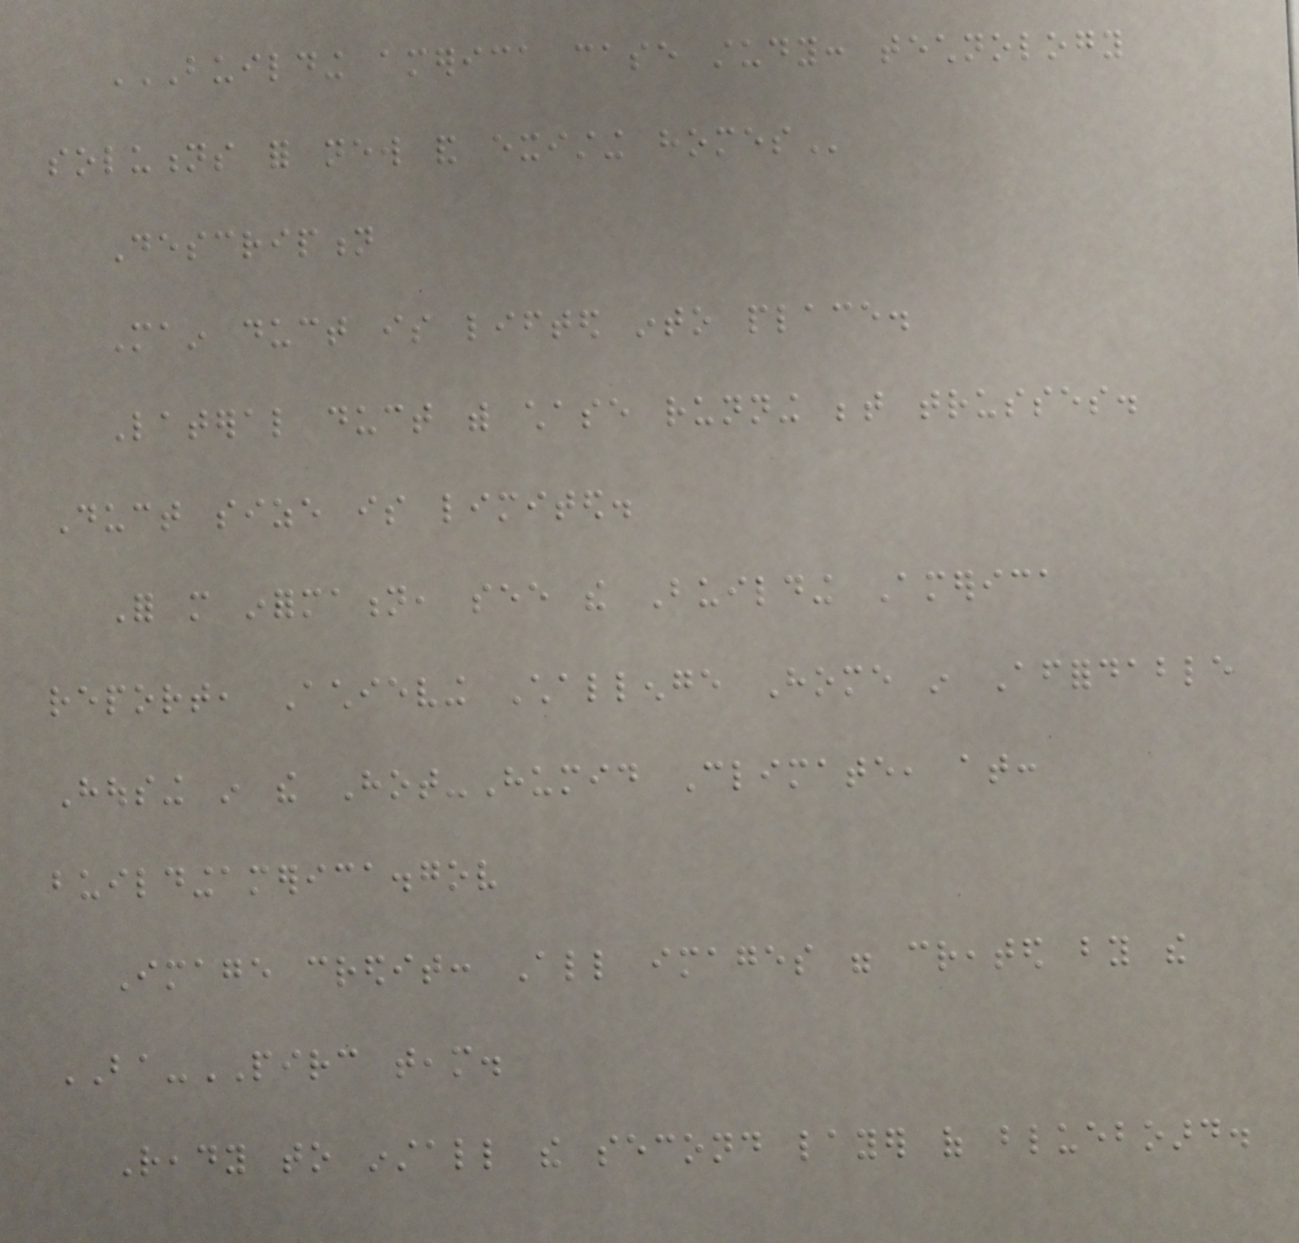BUILDING AMERICA CASE STUDY: TECHNOLOGY
SOLUTIONS FOR NEW AND EXISTING HOMES
Description
Main duct is lifted into place.
Lateral duct with chase running between trusses.
Duct size is limited.
For more information, see the Building America
report, Achieving Challenge Home in Affordable
Housing in the Hot-Humid Climate, at:
buildingamerica.gov
Image credit: All images were created by the
BA-PIRC team.
Ready to install the second layer of blueboard.
